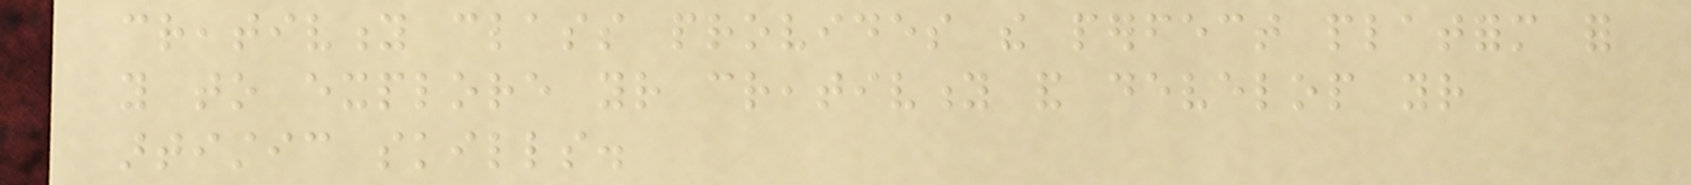creativity class provides the perfect platform for
you to explore your creativity and develop your
artistic skills.
